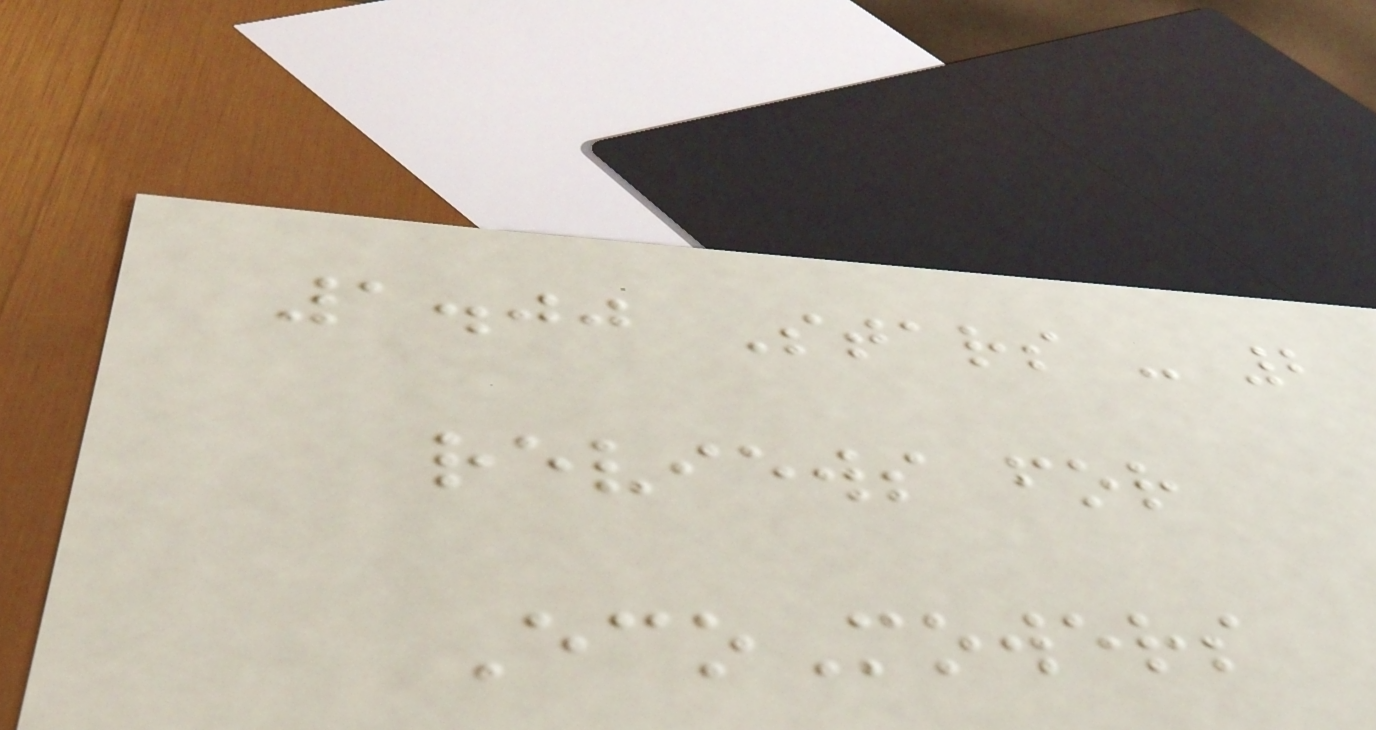1.00 Stars - 2
reviews for
EcoMowers
